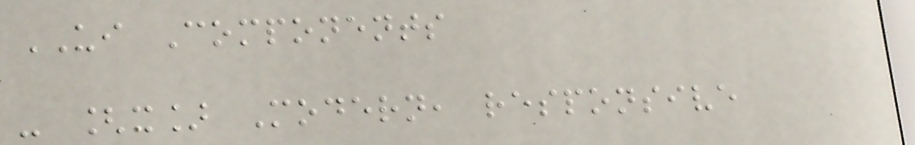UI Components
- [x] Modern, responsive
